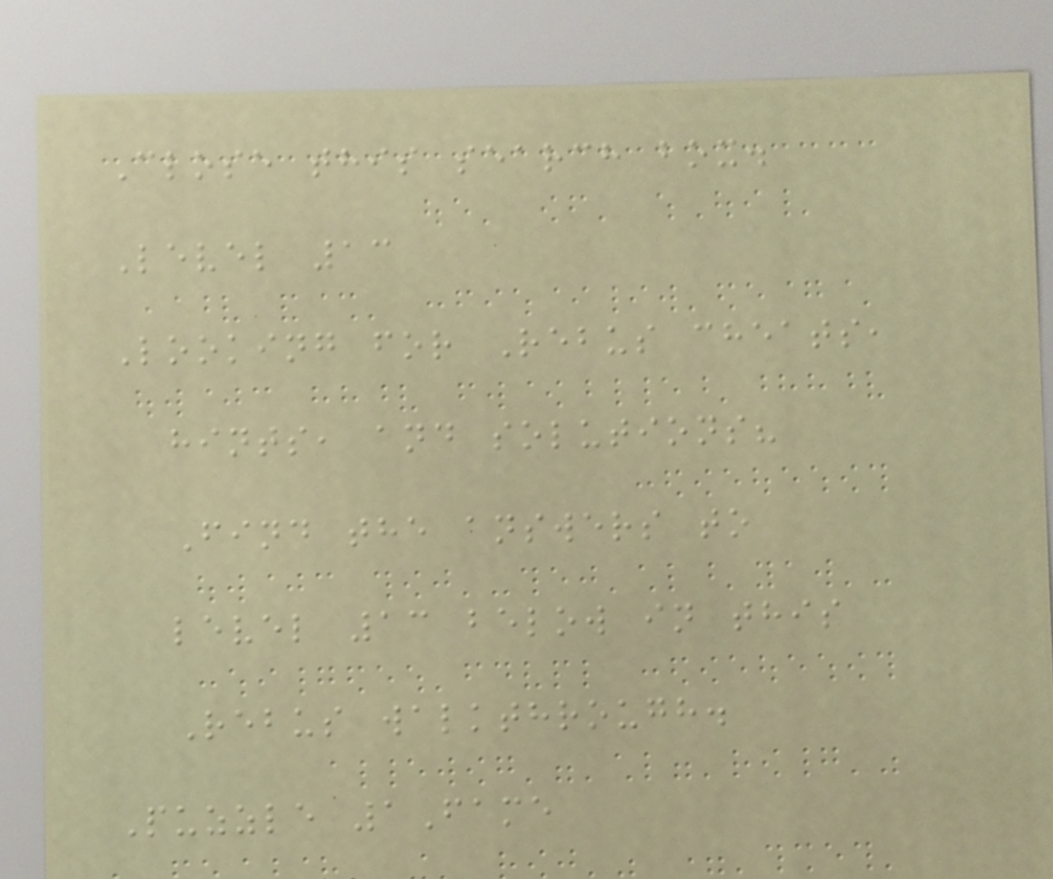Close this search box.
Level 13
Looking for Rebus cheats,
hints, and solutions?
Find the answers to
level 13 below in this
Rebus walkthrough.
Puzzle 1Fame
